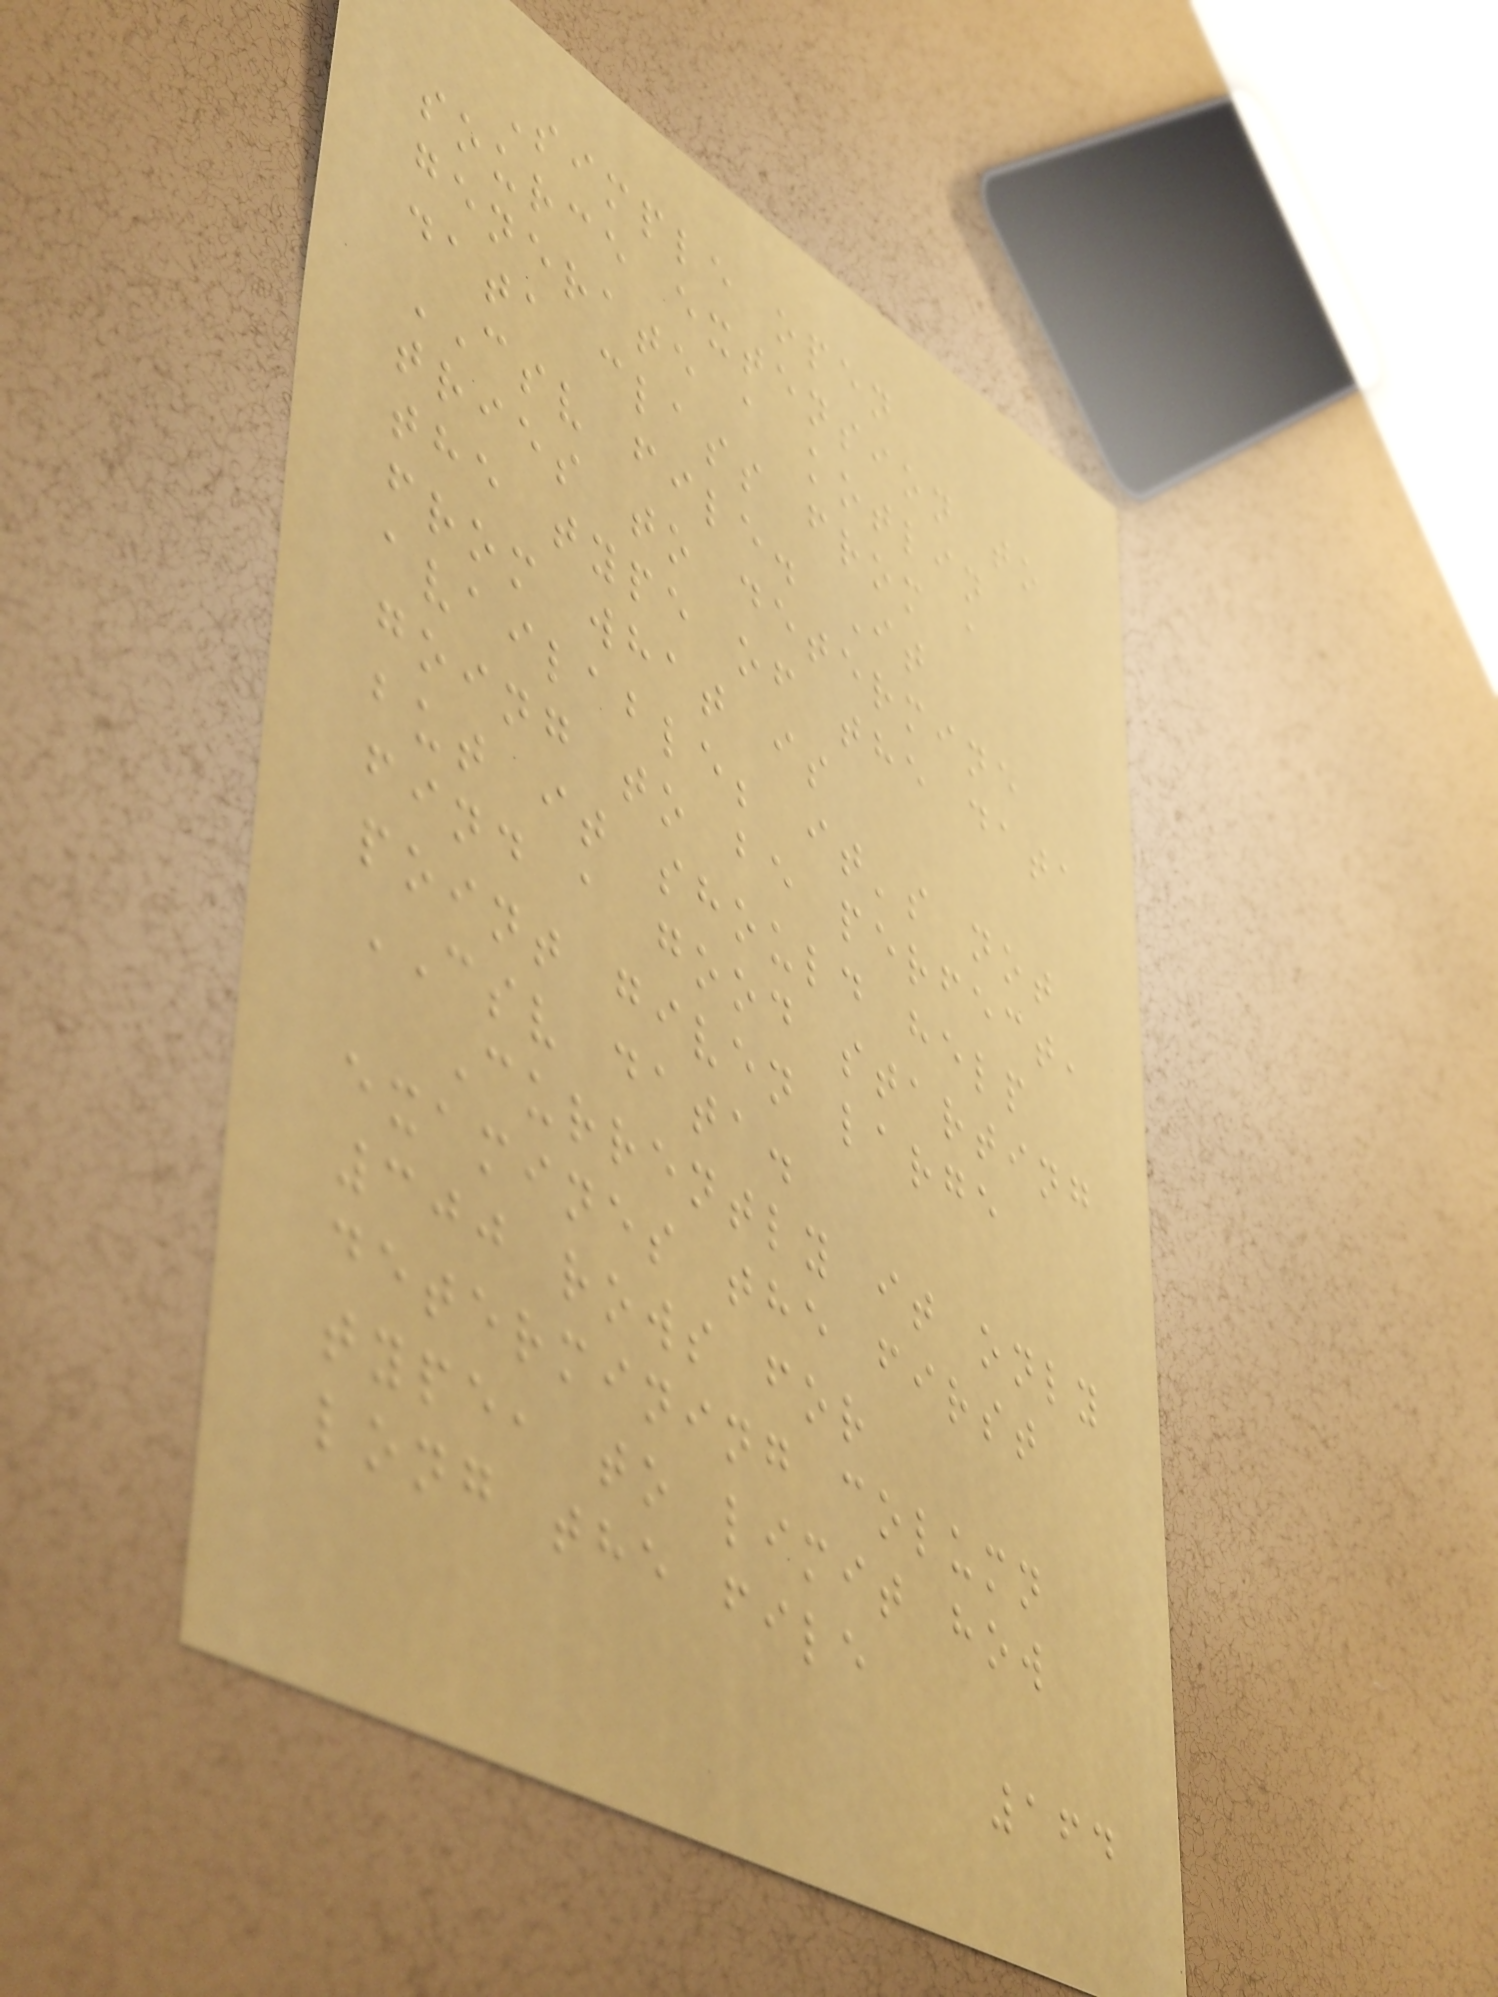Simple open
source extension to
generate a kotlin
data class from a
CSV file. It
tries to determine
the type of the data
from what is
available; it's not
going to be perfect,
but it should help
find a good starting
point given large
CSV data.
Currently it only
examines the first
300 rows for
determining column
type, to limit how
long the file
164
